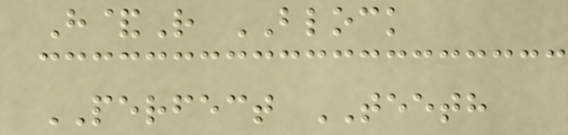H&R BLOCK
PERFECT TEETH
